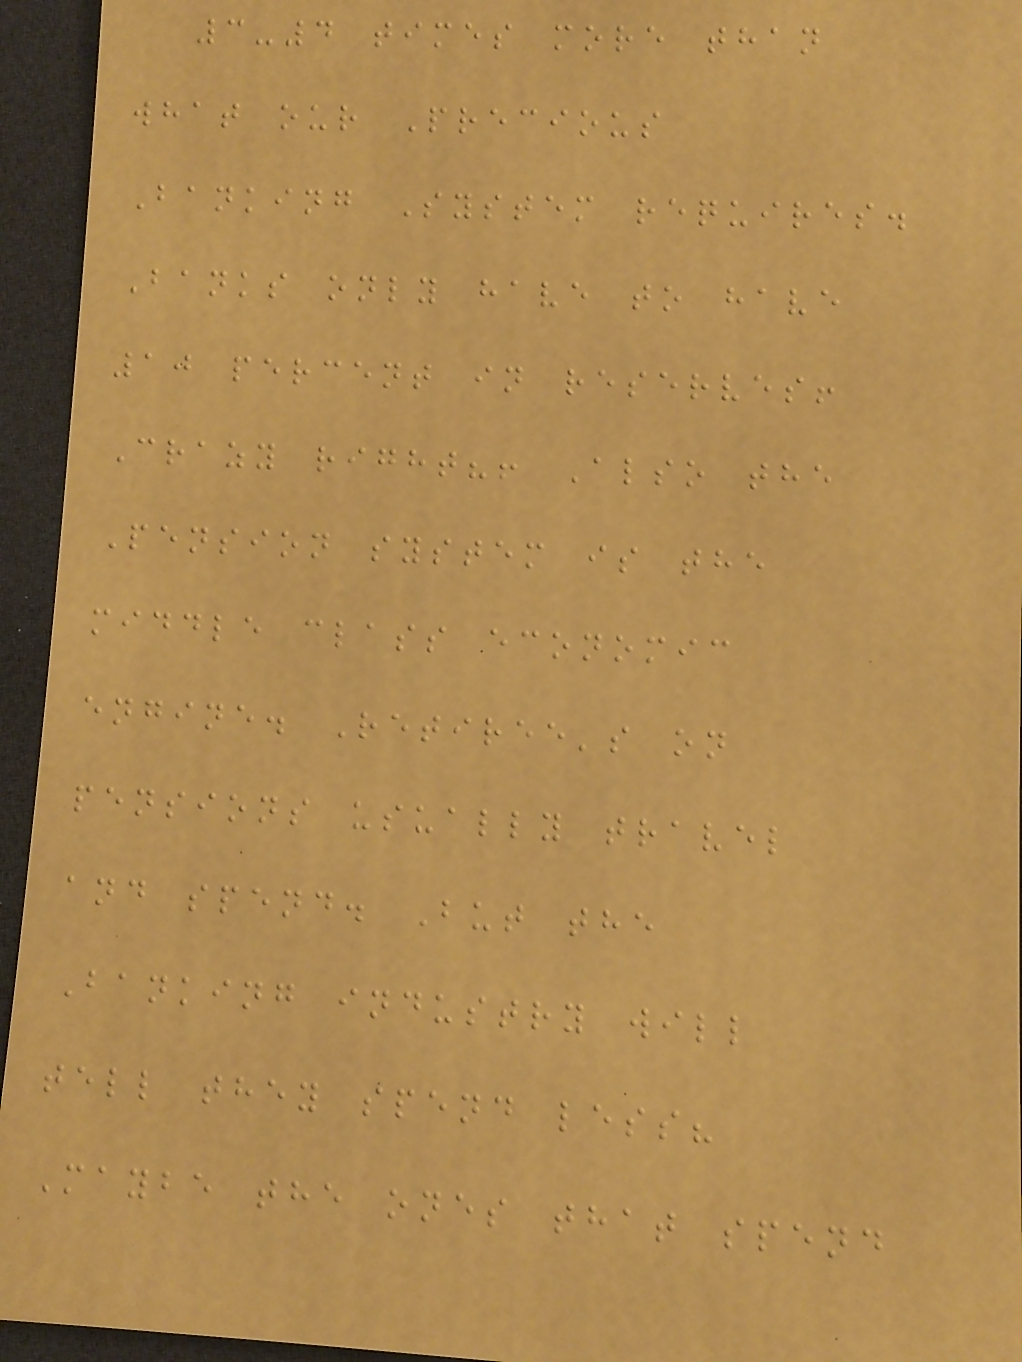3-4 times more than
what our Precious
Banking System requires.
Banks only have to have
10 percent in reserves!
Crazy right?! Also the
Pension system is the
middle class economic
engine. Retiree's on
pensions usually travel
and spend. But the
Banking industry will
tell they spend less?
Maybe the ones that spend
